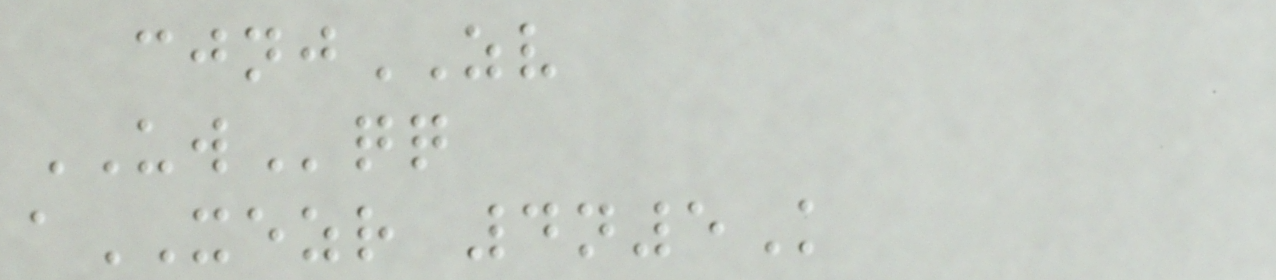cjnjZV
UWqq
aXEZR 4n5K
